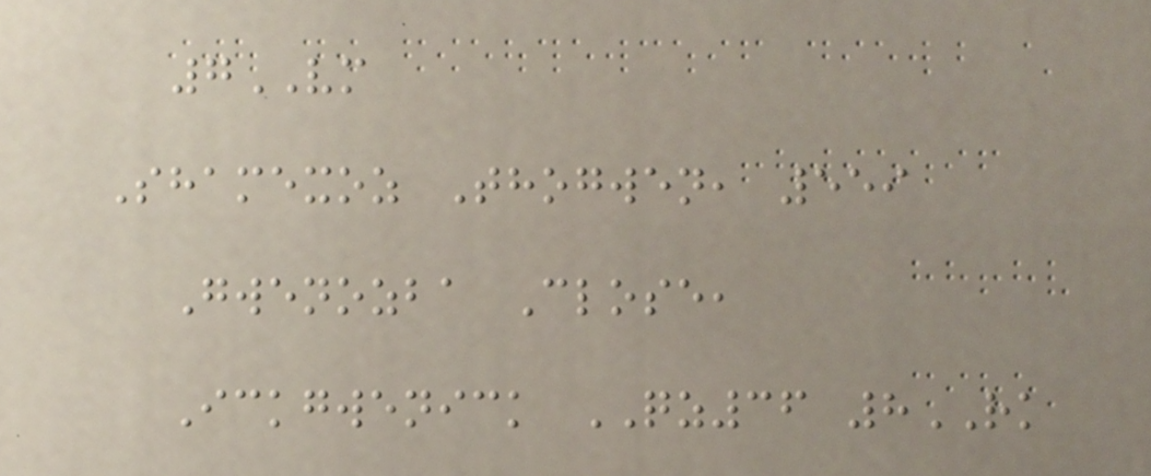7VM
Shamexoz Thogwen, 559
Gwenozba Close,
Ickgwenick QZ36 8RK
